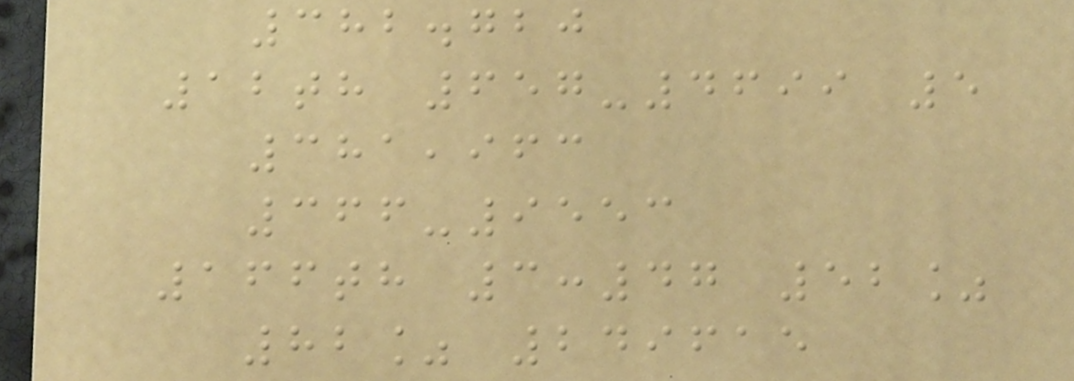382.720
12th 657-4699 5
381,963
366-9553
166th 3:47 52%
82% 249615
